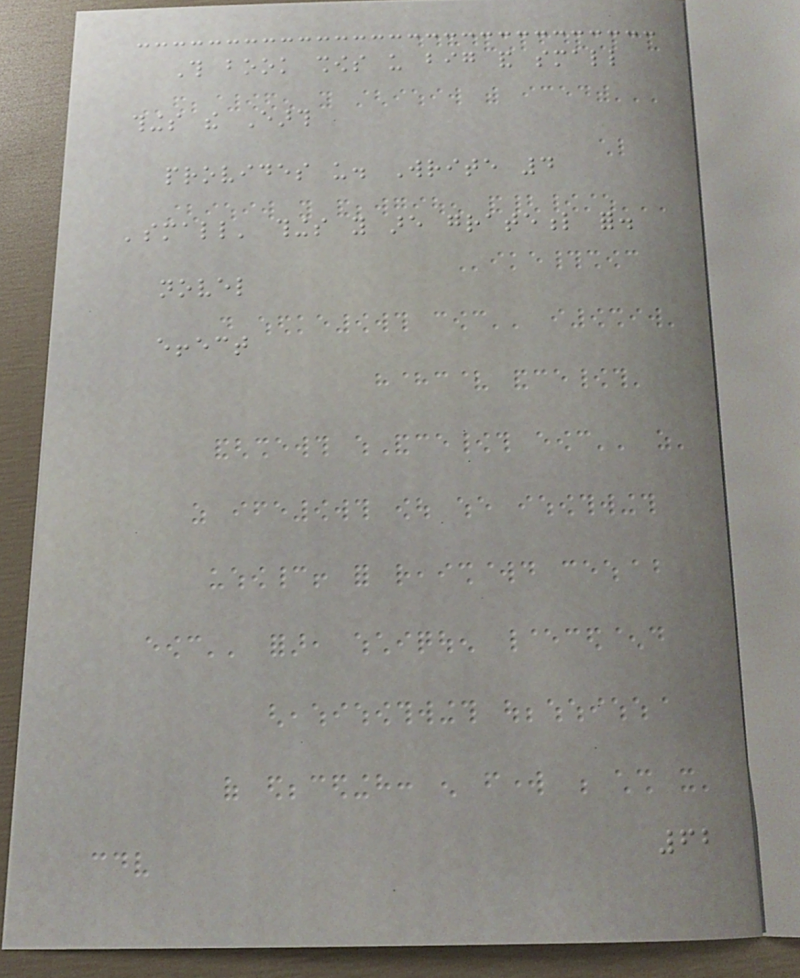This book shows us big and small
things the Earth
provides us. Write 4
'small' things you are grateful for.
novel
effect
62
